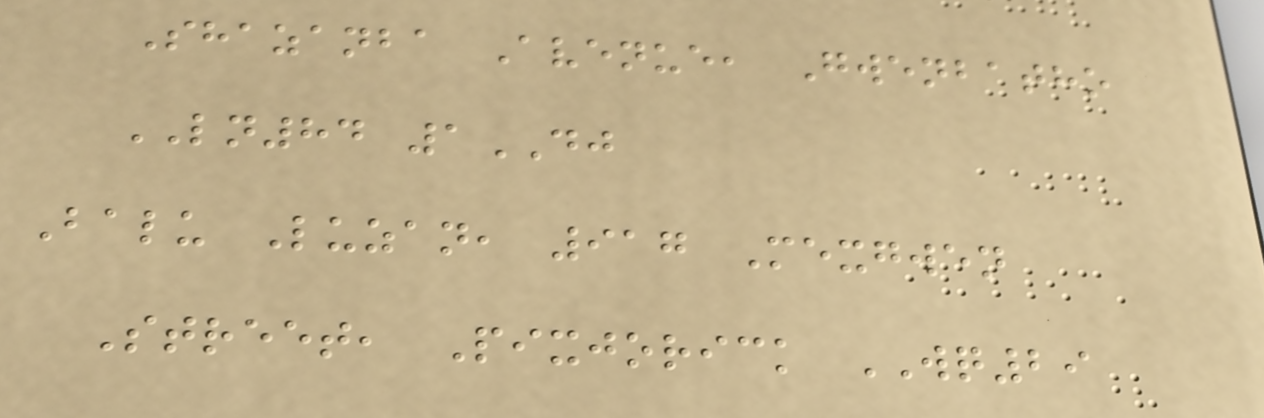Shazanba Avenue, Gwenbatho
LN84 1DJ
Balu Luzan, 917 Mexgwen
Street, Pixjorick WQ29
